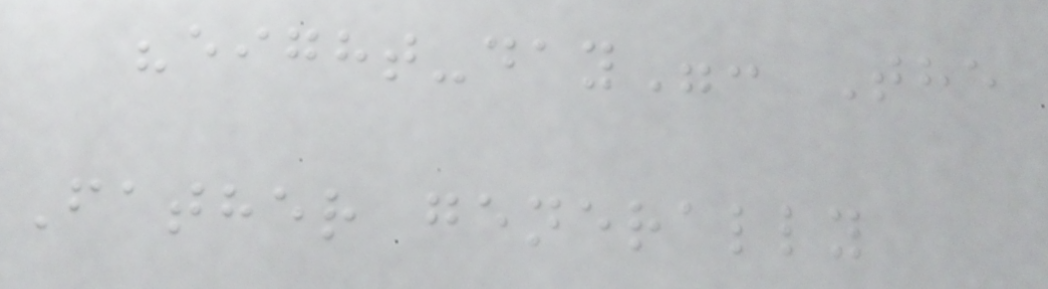"eight-day": The
Father generally
